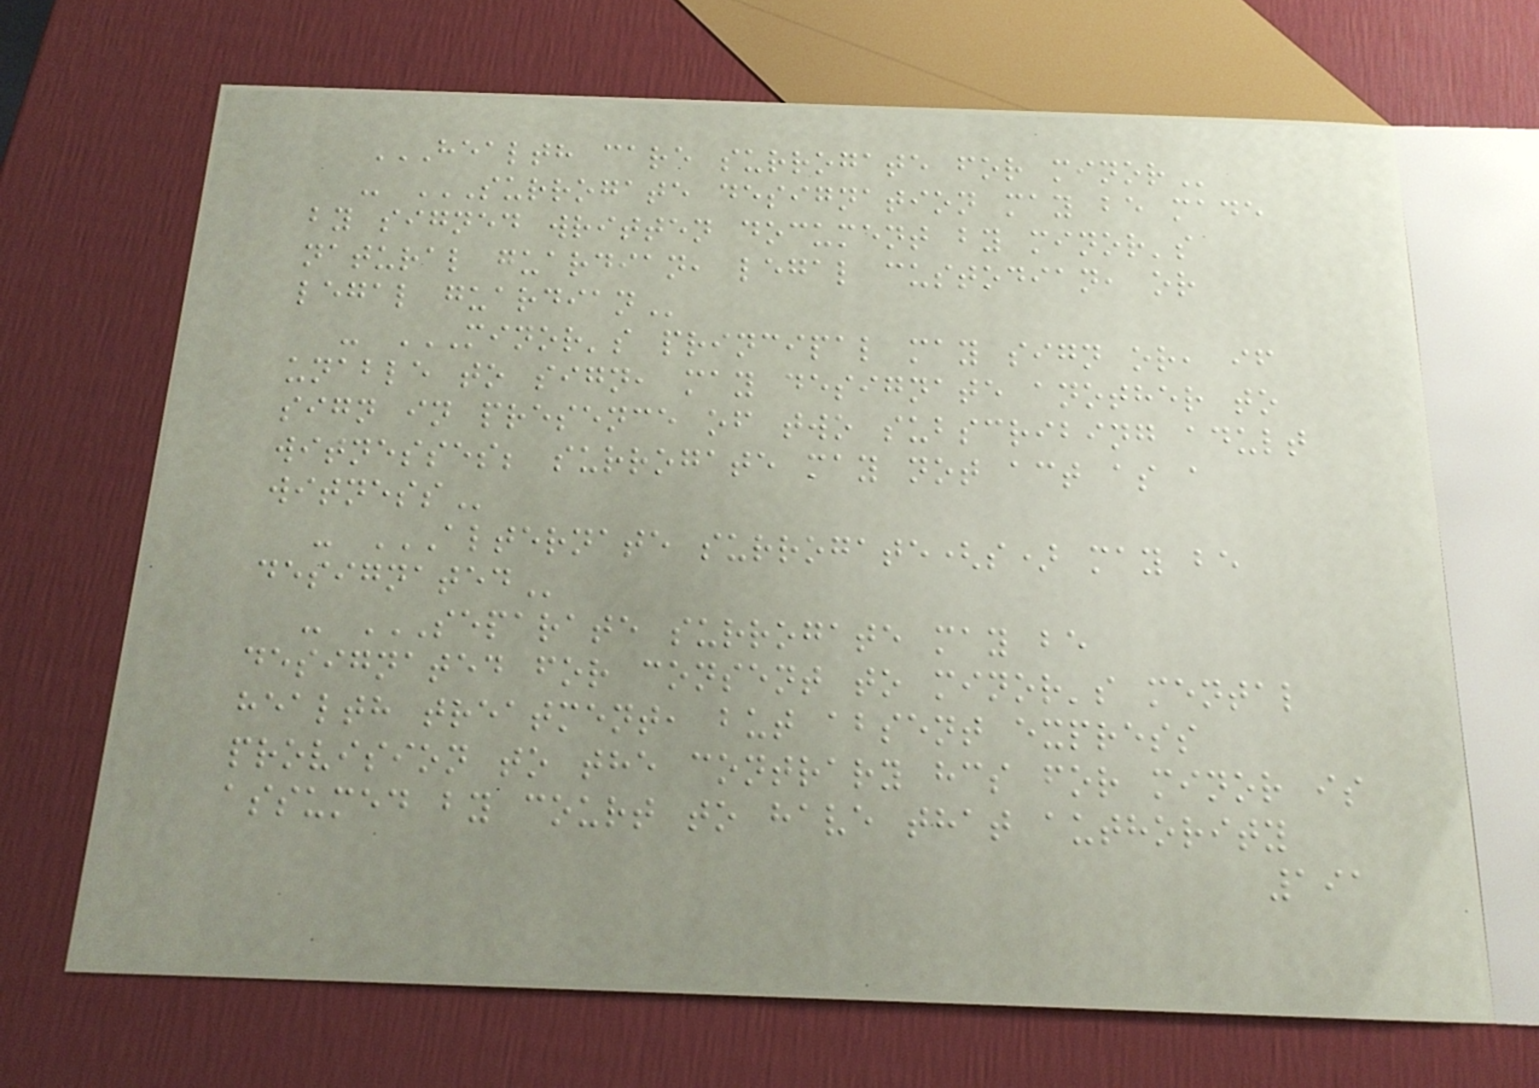HEALTH CARE SURROGATE FOR MINOR
- SURROGATE DESIGNATION MAY BE MADE
BY SIGNED WRITTEN DOCUMENT BY MINOR'S
NATURAL GUARDIAN, LEGAL CUSTODIAN, OR
LEGAL GUARDIAN
- MINOR'S PRINCIPAL MAY SIGN OR, IF
UNABLE TO SIGN, MAY DESIGNATE ANOTHER TO
SIGN IN PRESENCE OF TWO SUBSCRIBING ADULT
WITNESSES; SURROGATE MAY NOT ACT AS A
WITNESS
- ALTERNATE SURROGATE(S) MAY BE
DESIGNATED
- SEPARATE SURROGATE MAY BE
DESIGNATED FOR CONSENT TO MINOR'S MENTAL
HEALTH TREATMENT, BUT ABSENT EXPRESS
PROVISION TO THE CONTRARY HCS FOR MINOR IS
ASSUMED BY COURT TO HAVE THAT AUTHORITY
191
